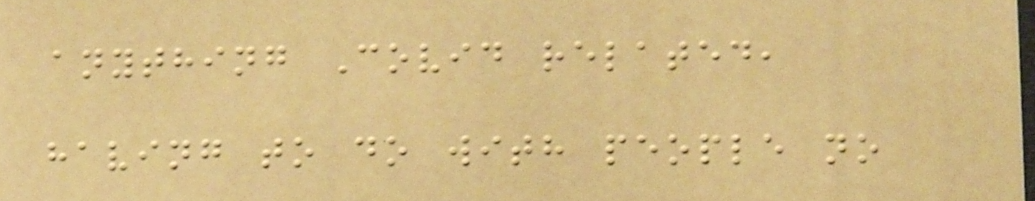anything Covid related,
having to do with people no
